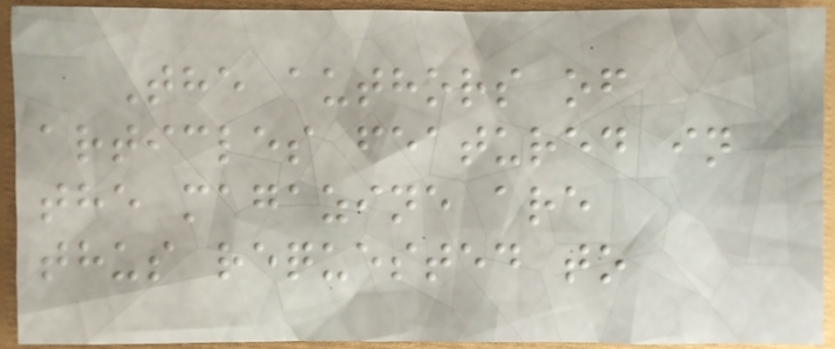The authors of
articles featured in
the magazine are
thus requested to
